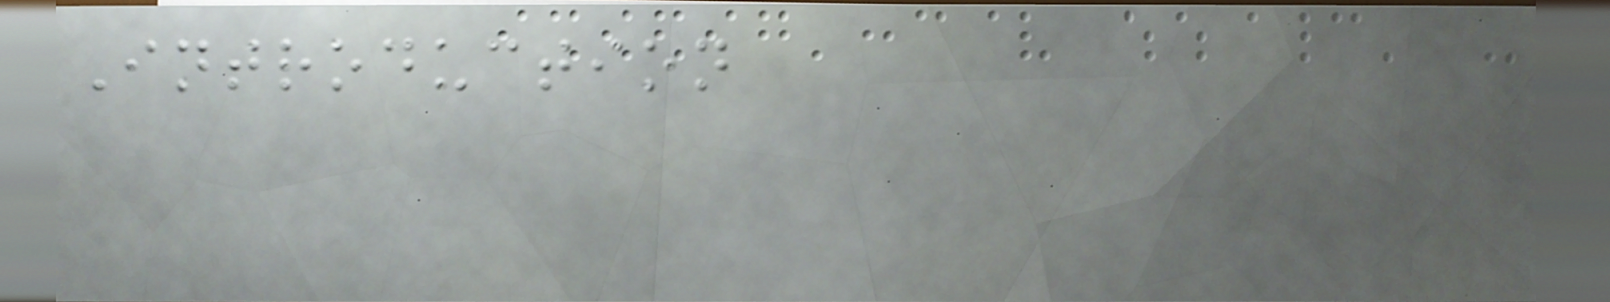Introduction
